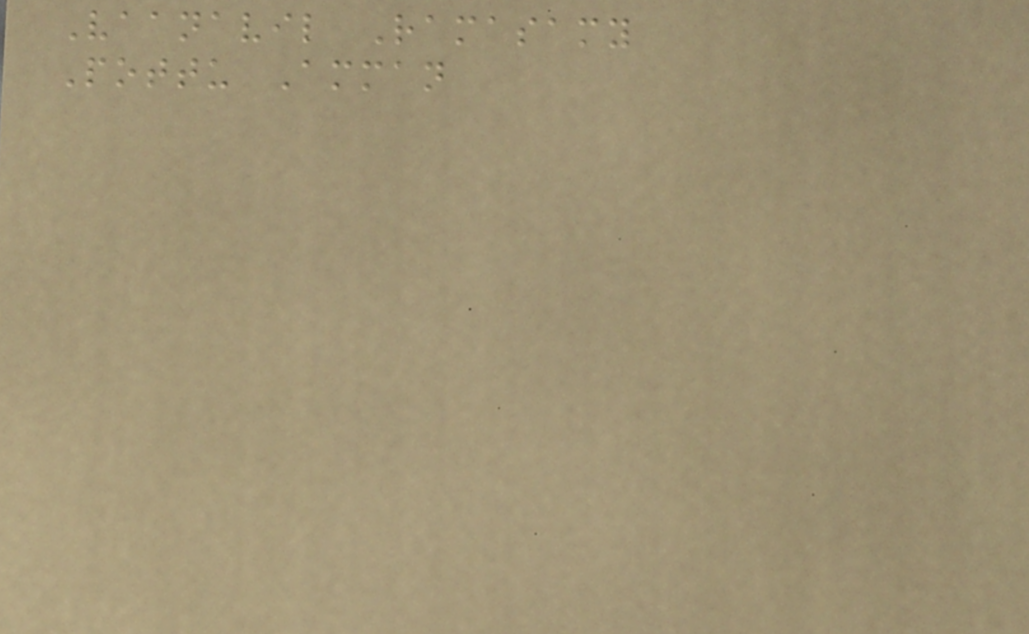Vaanavil Ramasamy
Pottu Amman
